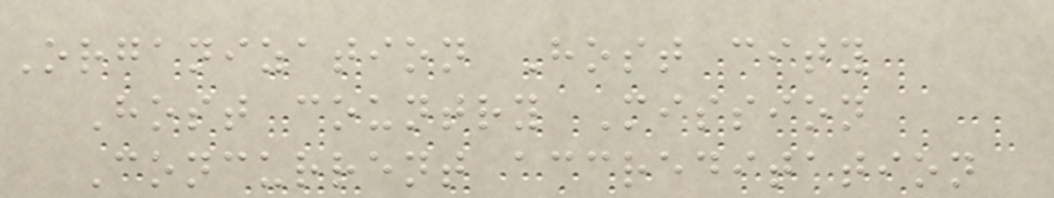Organization Host city
Host country Mission
Concurrent accreditation
